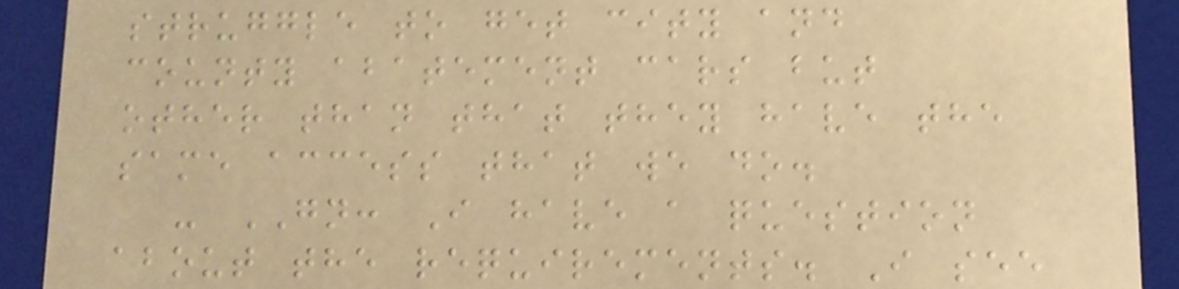struggle to get city and
county abatement cars but
other than that they have the
same access that we do.
- GN: I have a question
about the requirements. I see
